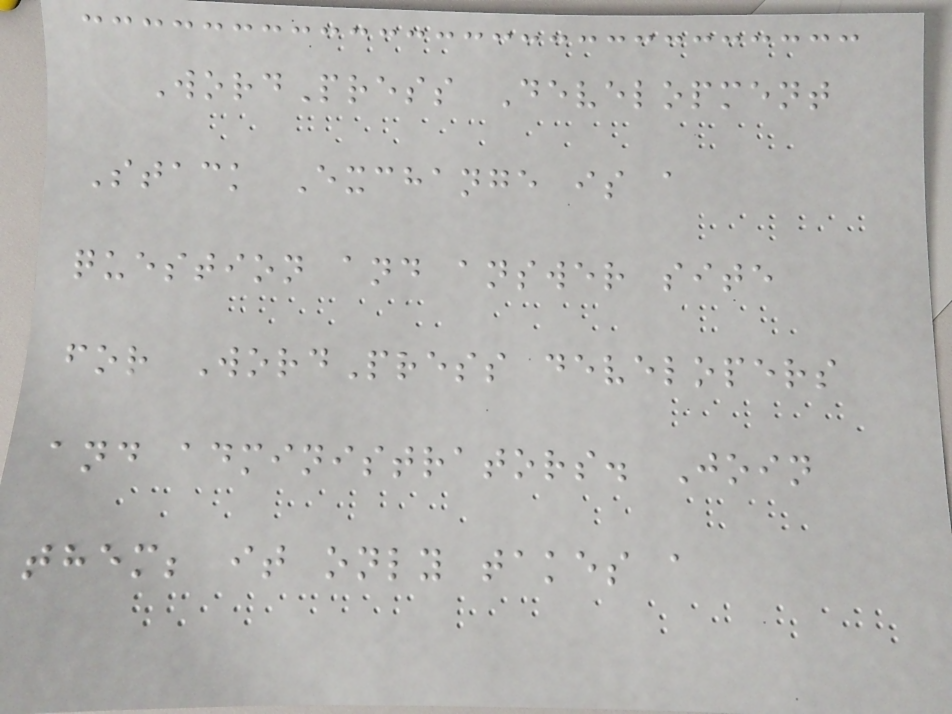WordPress Development
Stack Exchange is a
question and answer site
for WordPress developers
and administrators. Join
them; it only takes a
